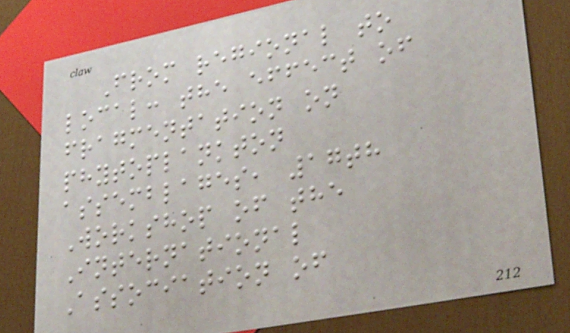From regional to
local: the effect of
fragmentation on
phytoplankton
assemblages, 17th
Workshop of the
International
Association of
